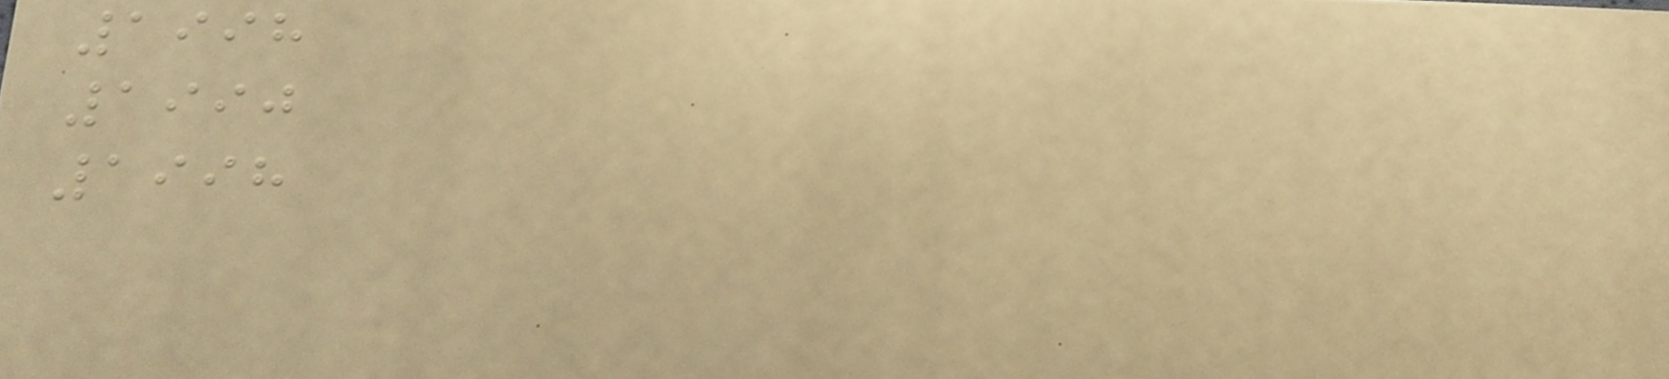1998
1990
1998
